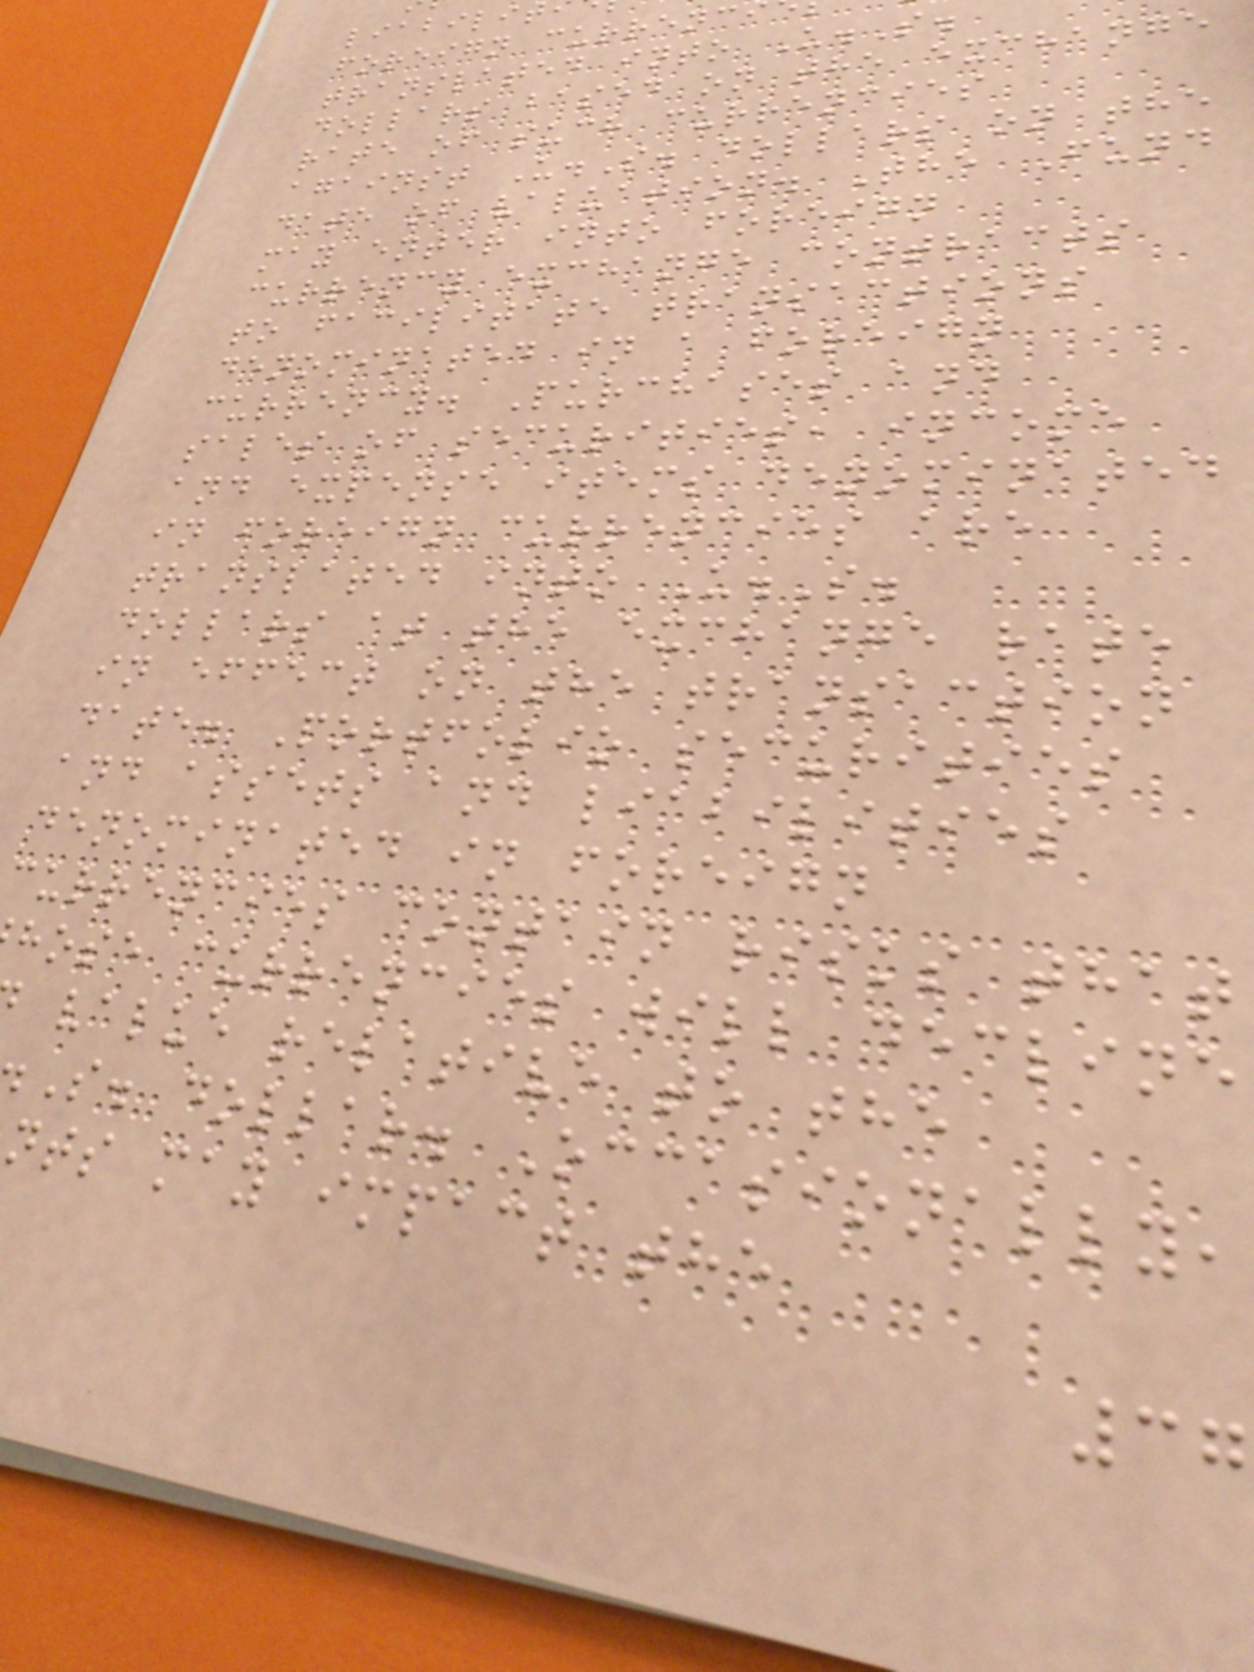liabilit
foreign currenc
translated into U.S.
dollars based on the exchange
rate of such currencies
against U.S. dollars on the
date of valuation. The Fund
may enter into foreign
currency exchange contracts
to facilitate transactions
denominated in a foreign
currency. Purchases and
sales of securities, income
and expense items denominated
in foreign currencies are
translated into U.S.
dollars at the exchange rate
in effect on the transaction
date. Portfolio securities
and assets and liabilities
denominated in foreign
currencies contain risks that
hose currencies will decline
value relative to the
S. dollar. Occasionally,
nts may impact the
37
